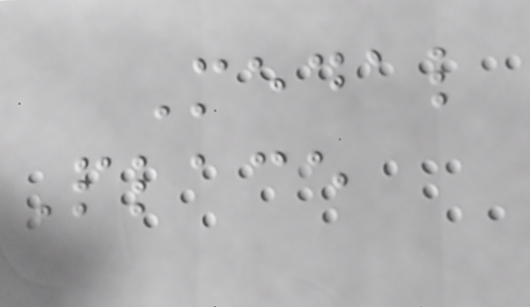Medal
Place
